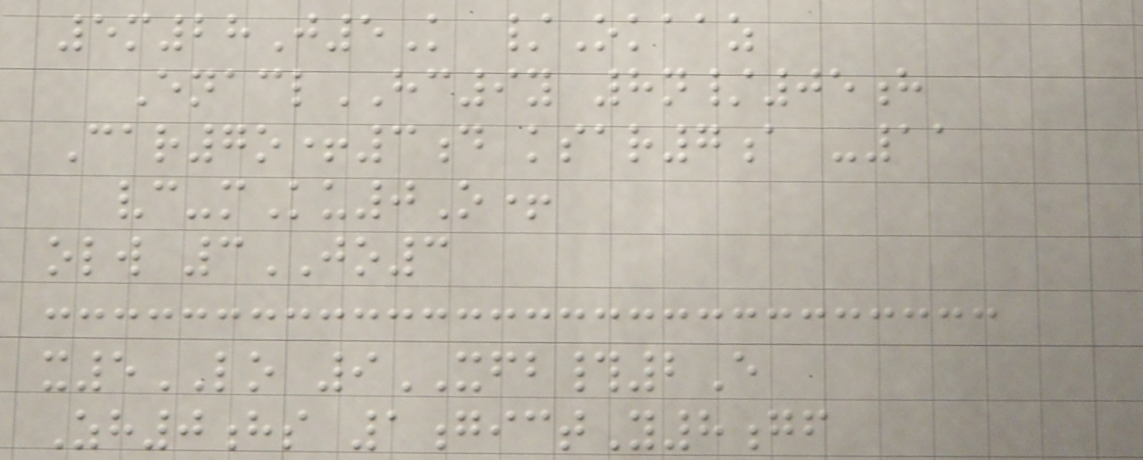5m28J5K /Okaaz
EnaclHC9y 8n/05h
Car7o+3d ksar7a -11
vc-mKu0O+
olw 3JO3
x5LO 9XFB#2E
Zh0hs 1gictY8gf
